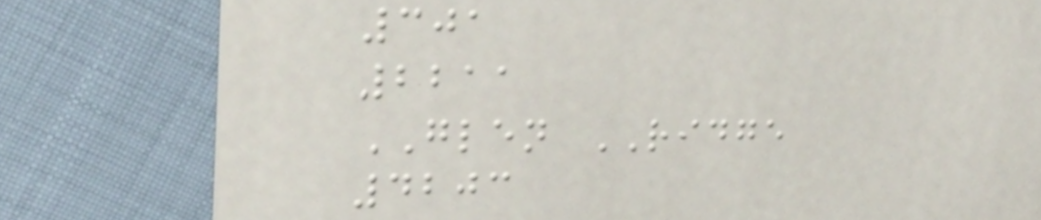301
2211
GLEN RIDGE
4203
